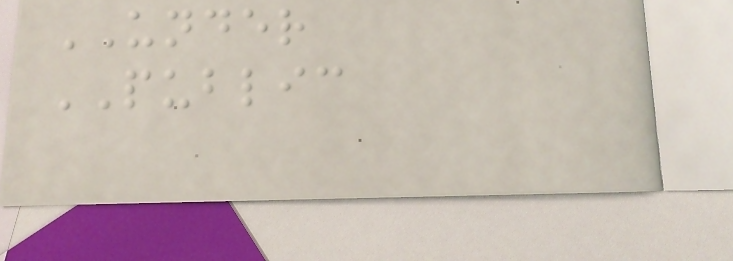UNDER
PUBLIC
